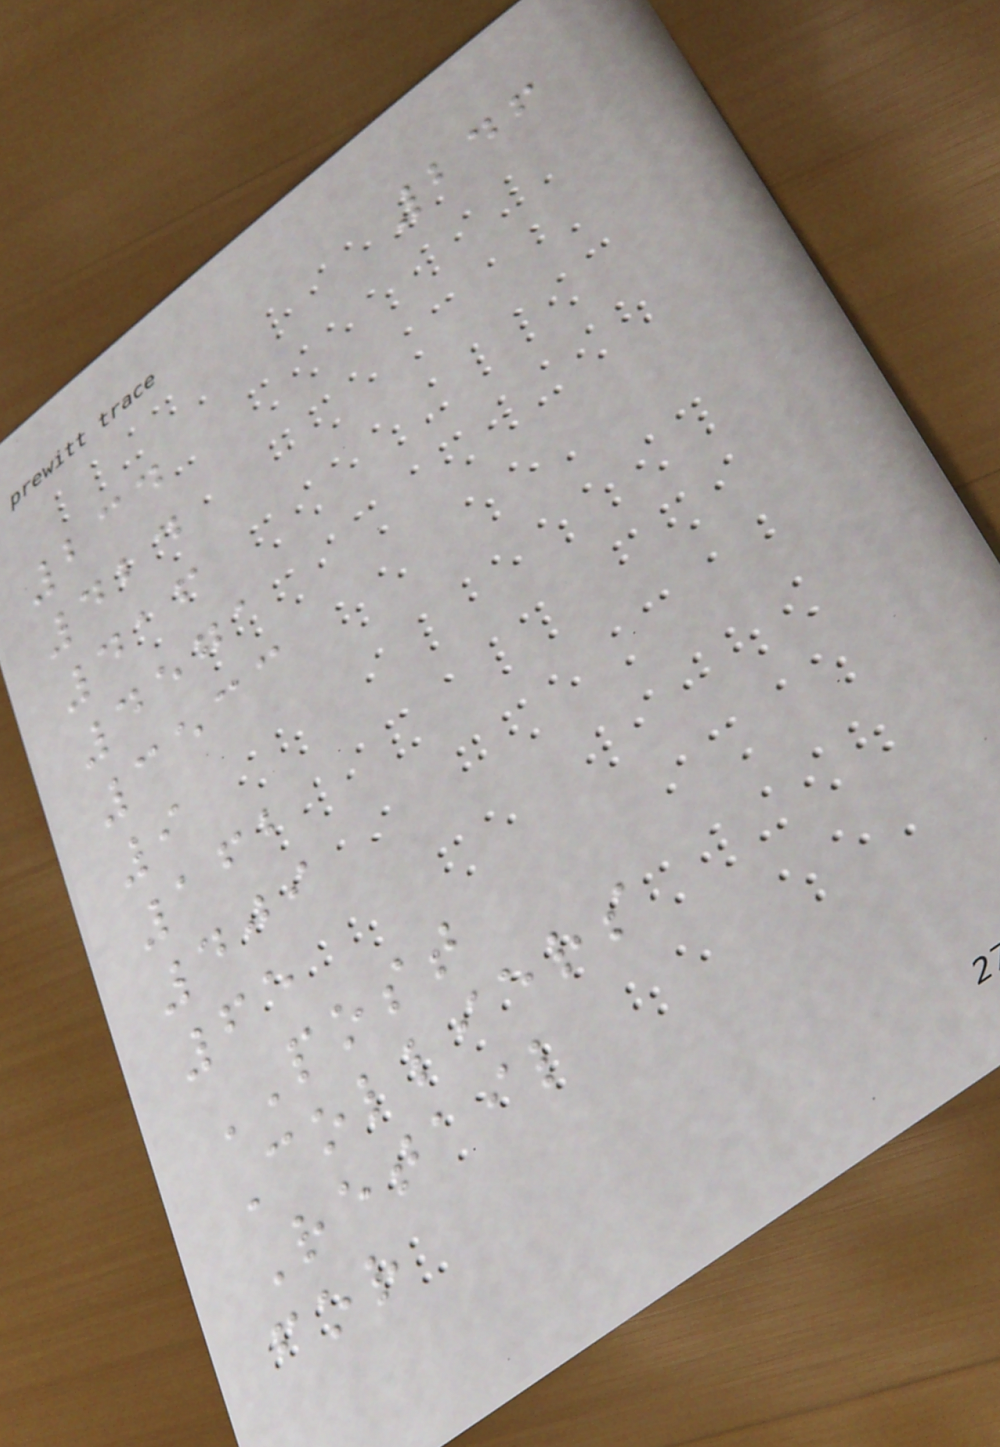246
234
424
416
4571
3533
9
162
409
65
POST
Colliers
Retail
for
